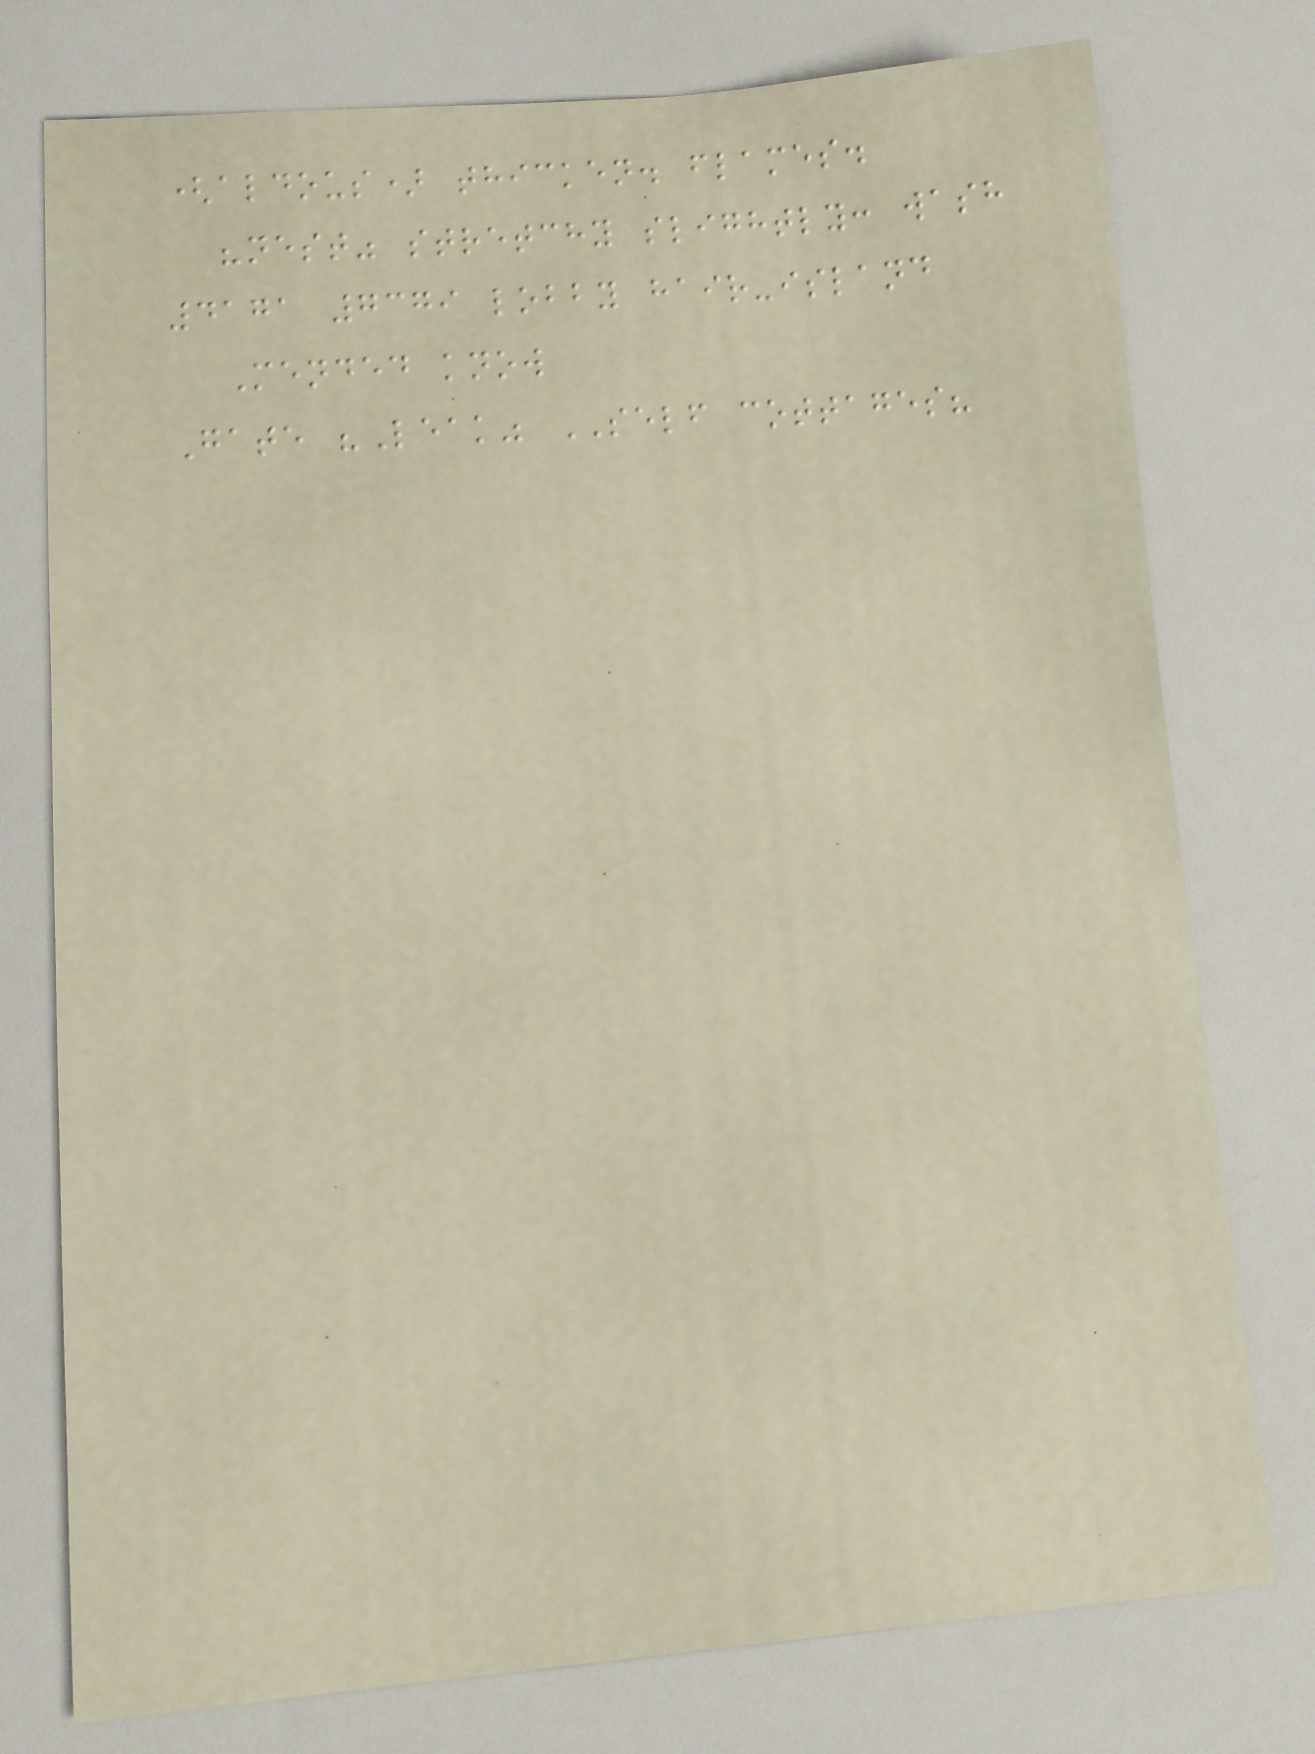(aldous) thicken. flames.
"nest" stretchy slightly: wash
4171 7379 lobby hair-island
Mended know
Gate "Leak" SELF cottages?
